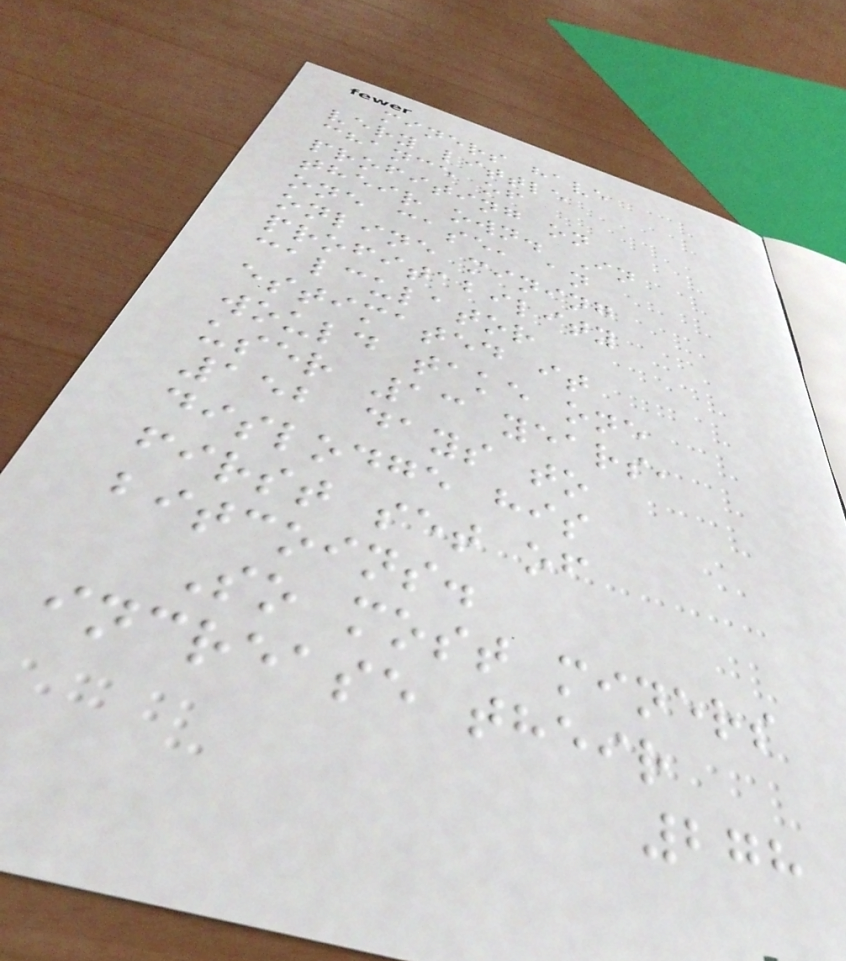miners have
very little
chance of
profiting on
their own. In
one case, an
online mining
profitability
calculator
estimated it
would take one
user 13 years,
152 days to
dislodge his
first set of
bitcoins.
So most miners
increase their
278
